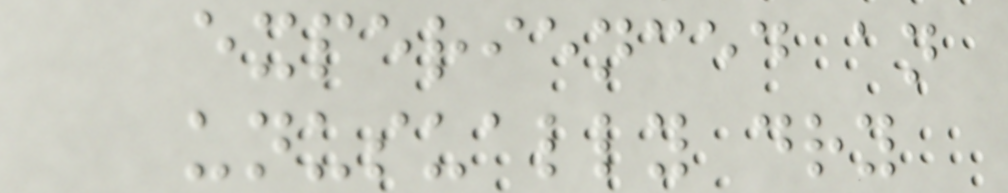experienced an
unusually dry
